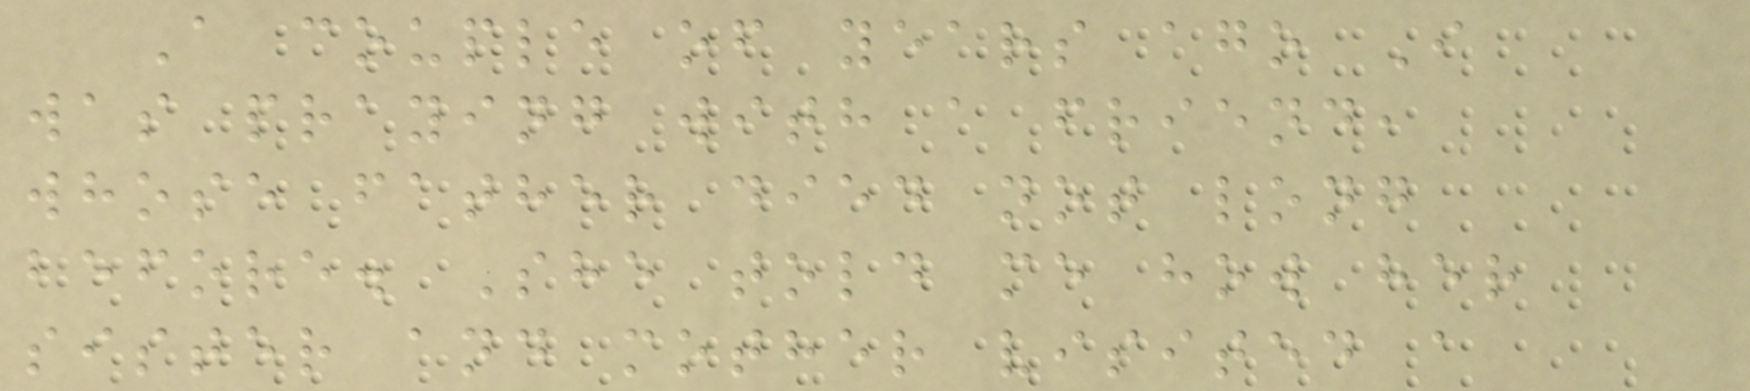A couple of years ago I
was praying with a friend,
whose father died not long
before. She told me how her
sister and mother visited a
